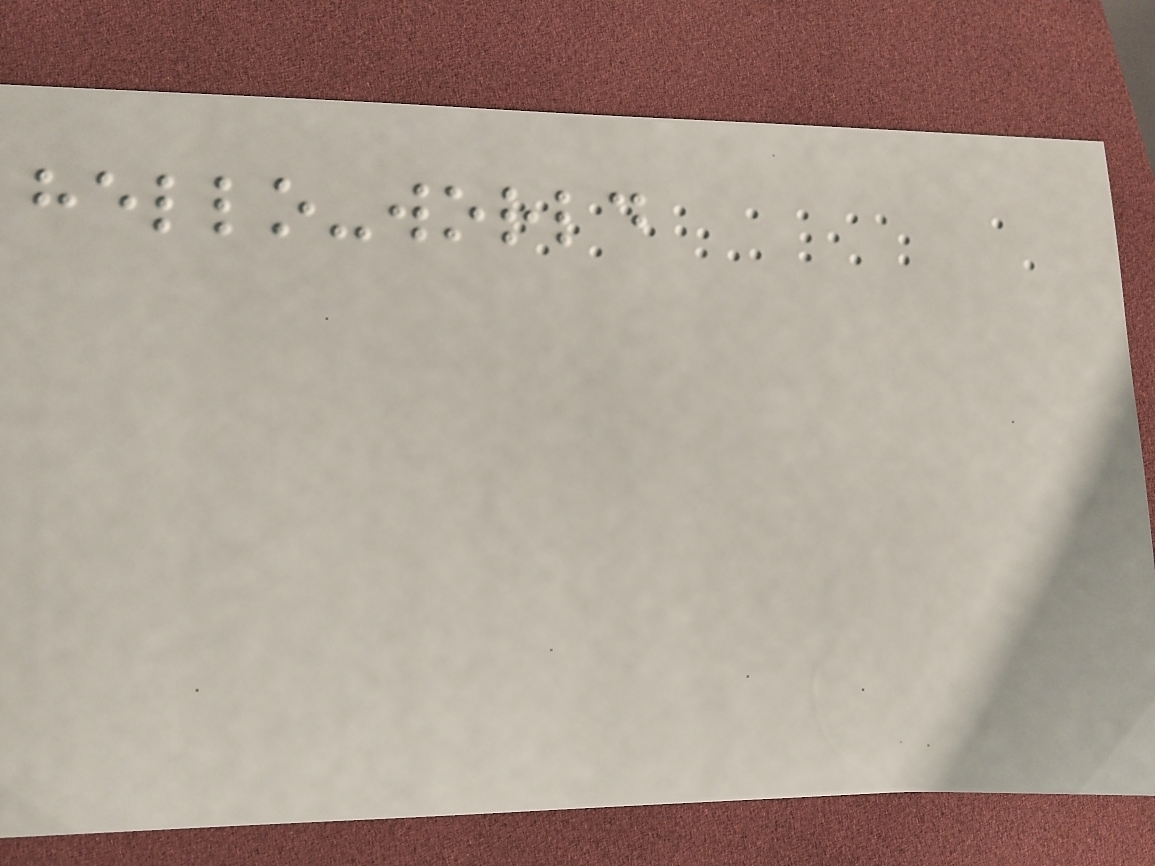hello-world
